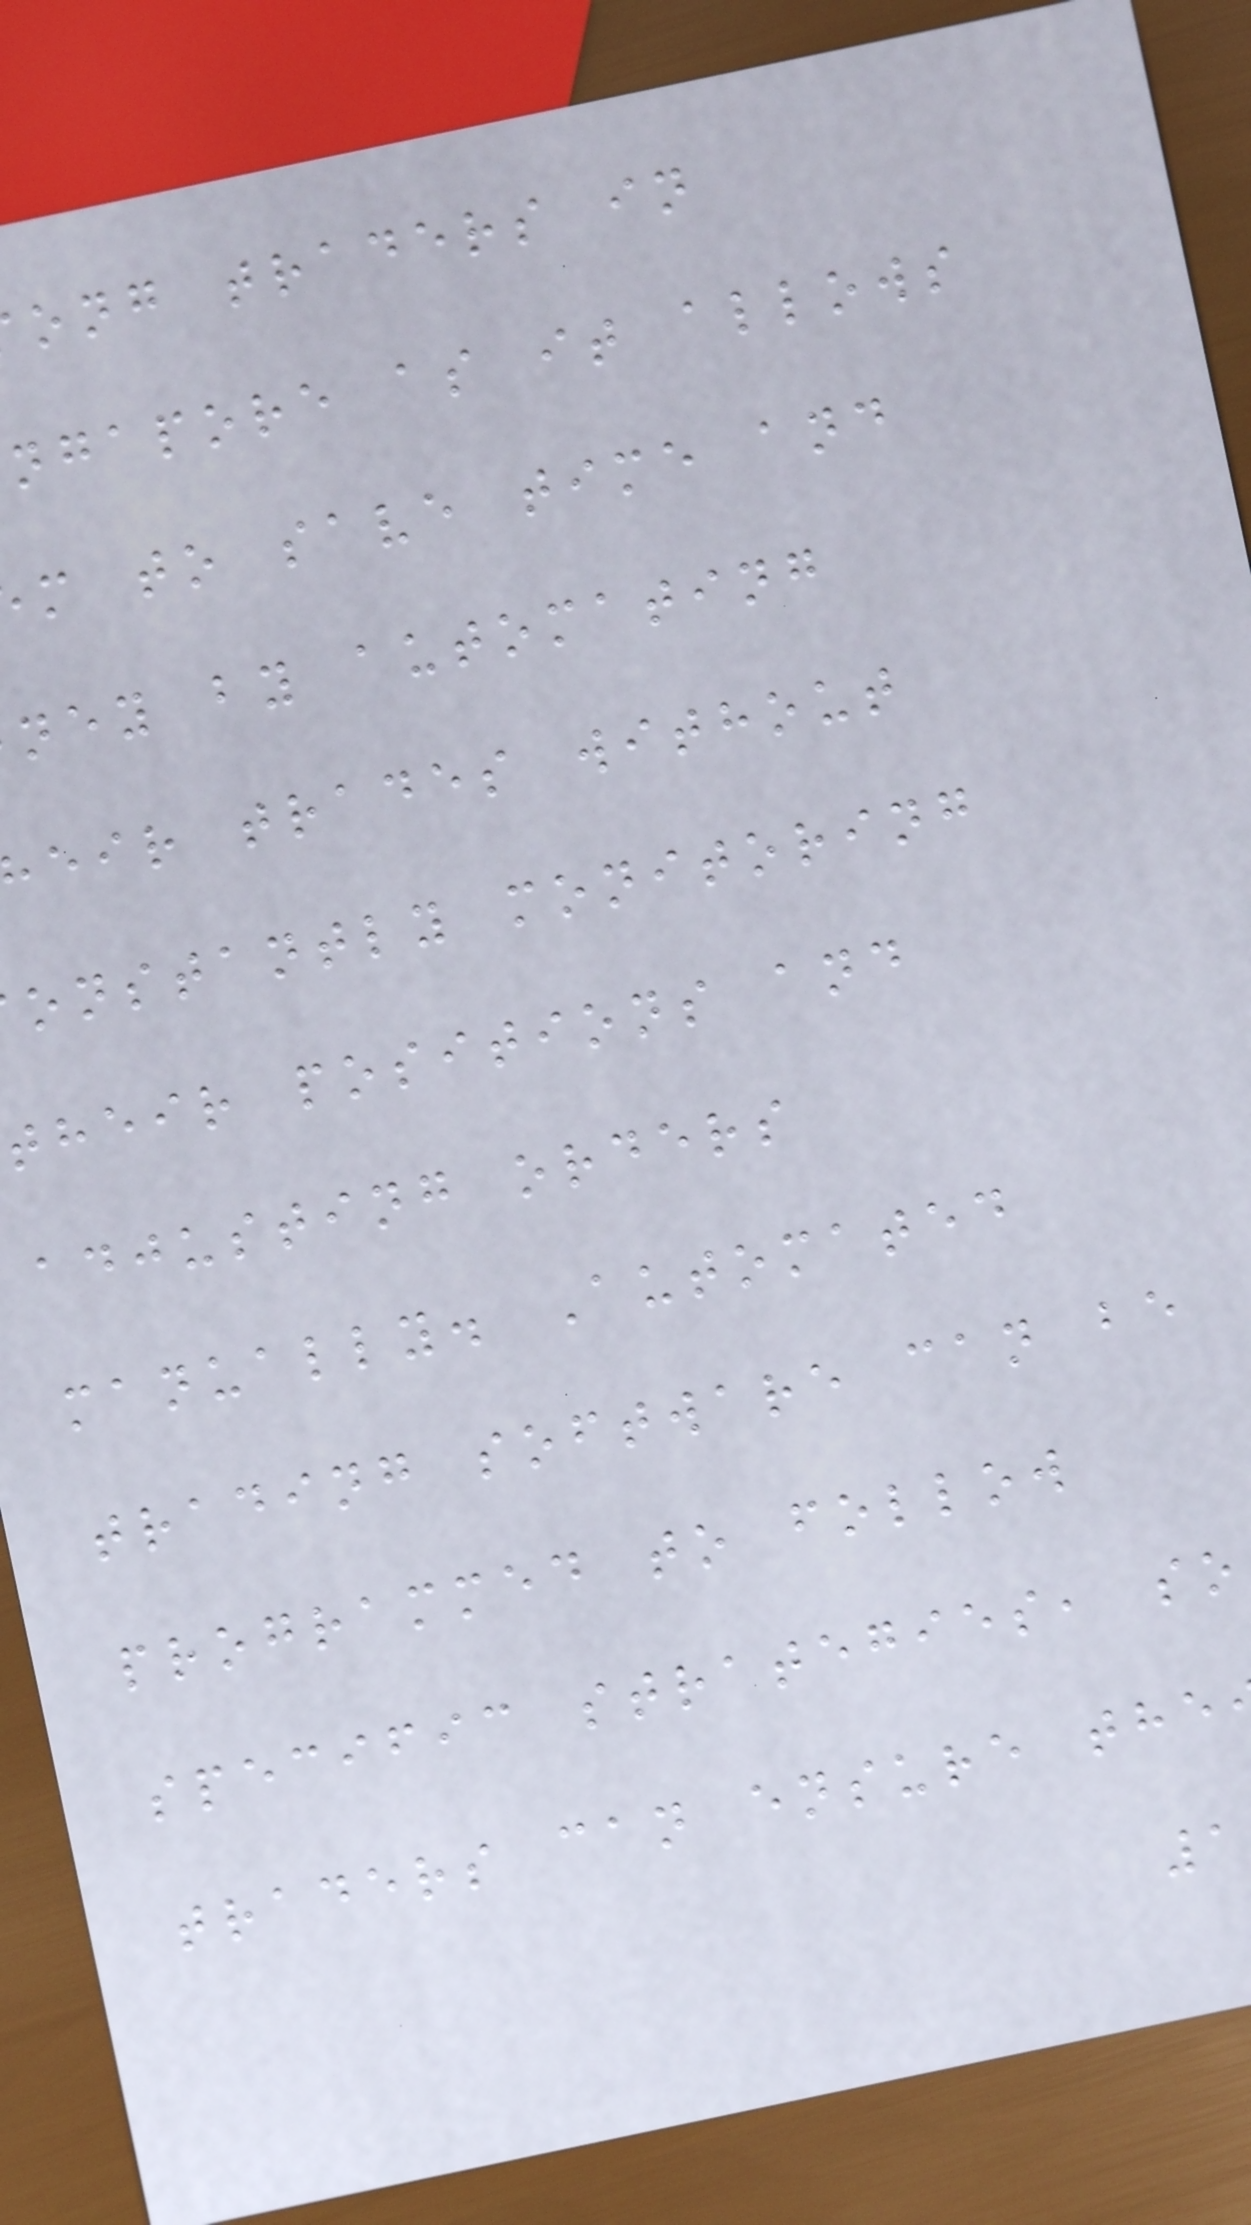ong traders in
ngapore as it allows
m to save time and
ney by automating
eir trades without
onstantly monitoring
their positions and
adjusting orders
manually. Automated
trading software can be
programmed to follow
specific strategies, so
traders can ensure the
